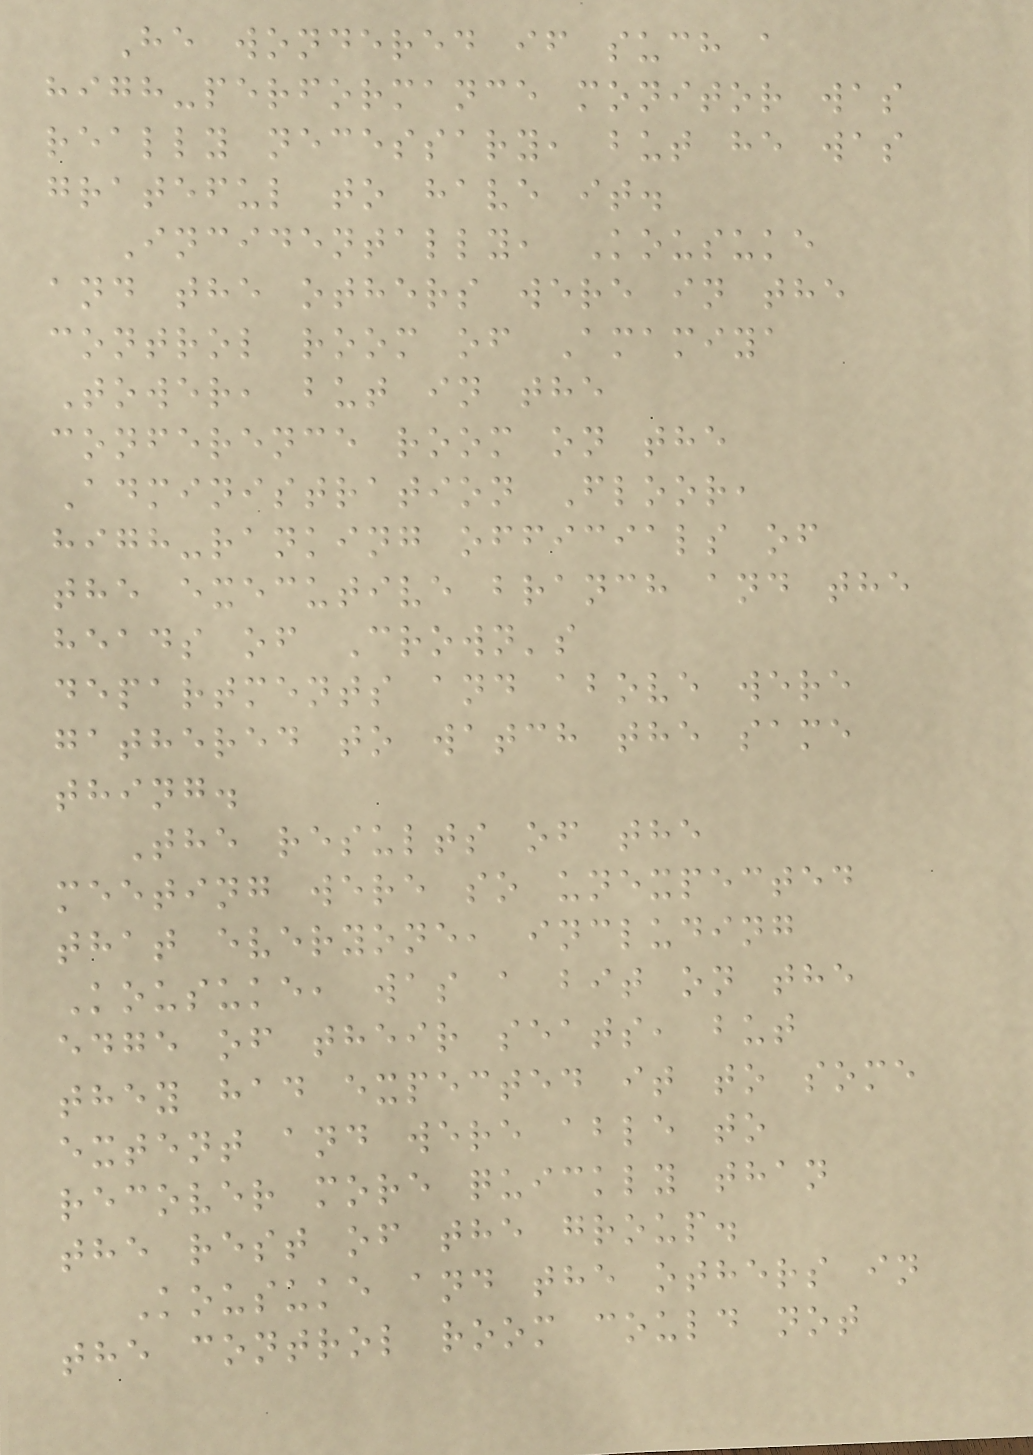He wondered if such a
high-performance monitor was
really necessary, but he was
grateful to have it.
Incidentally, Kousuke
and the others were in the
control room of Amamiya
Tower, but in the
conference room on the
Administration Floor,
high-ranking officials of
the executive branch and the
heads of Crown's
departments and above were
gathered to watch the same
thing.
The results of the
meeting were so unexpected
that everyone, including
Kousuke, was a bit on the
edge of their seats, but
they had expected it to some
extent and were able to
recover more quickly than
the rest of the group.
Kousuke and the others in
the control room could not
